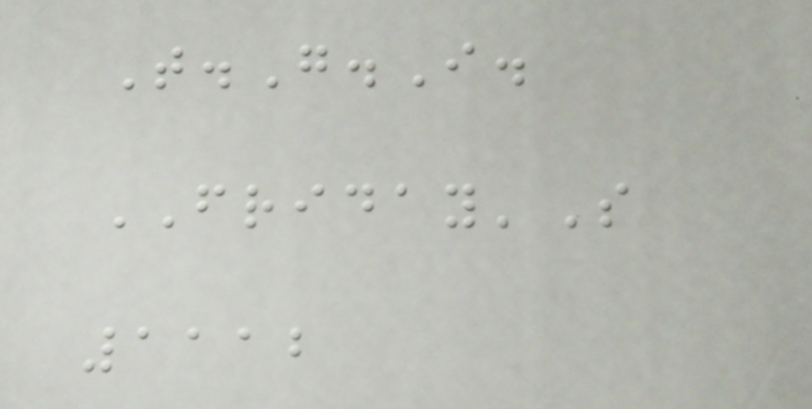T.G.I.
FRIDAY'S
1112
